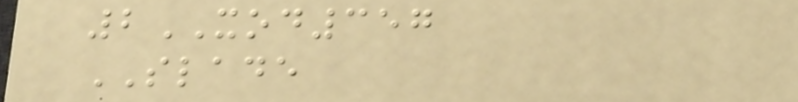2XOD357
SLADE
